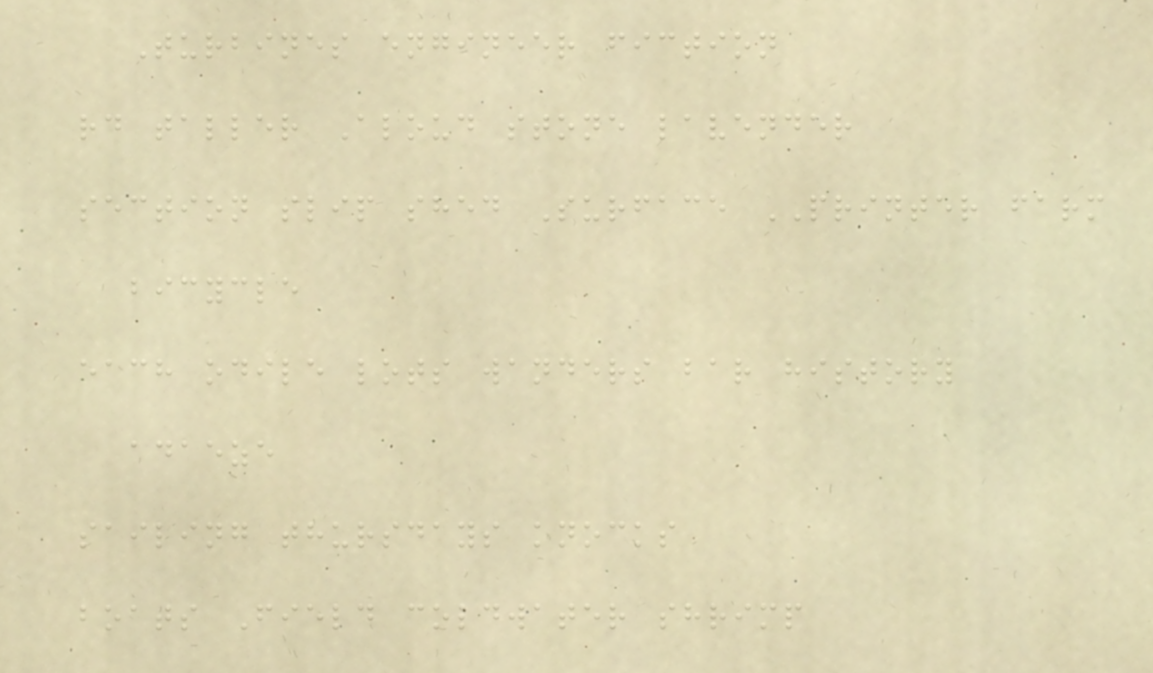Turbines engineer fiction
rd taller Aloud stone lavender
section slip shed Surface PRINTER farm
bicycle
each odile lots wanders bar history
adaeze
sailing thursdays knocks
boats Field coldwater shrimp
